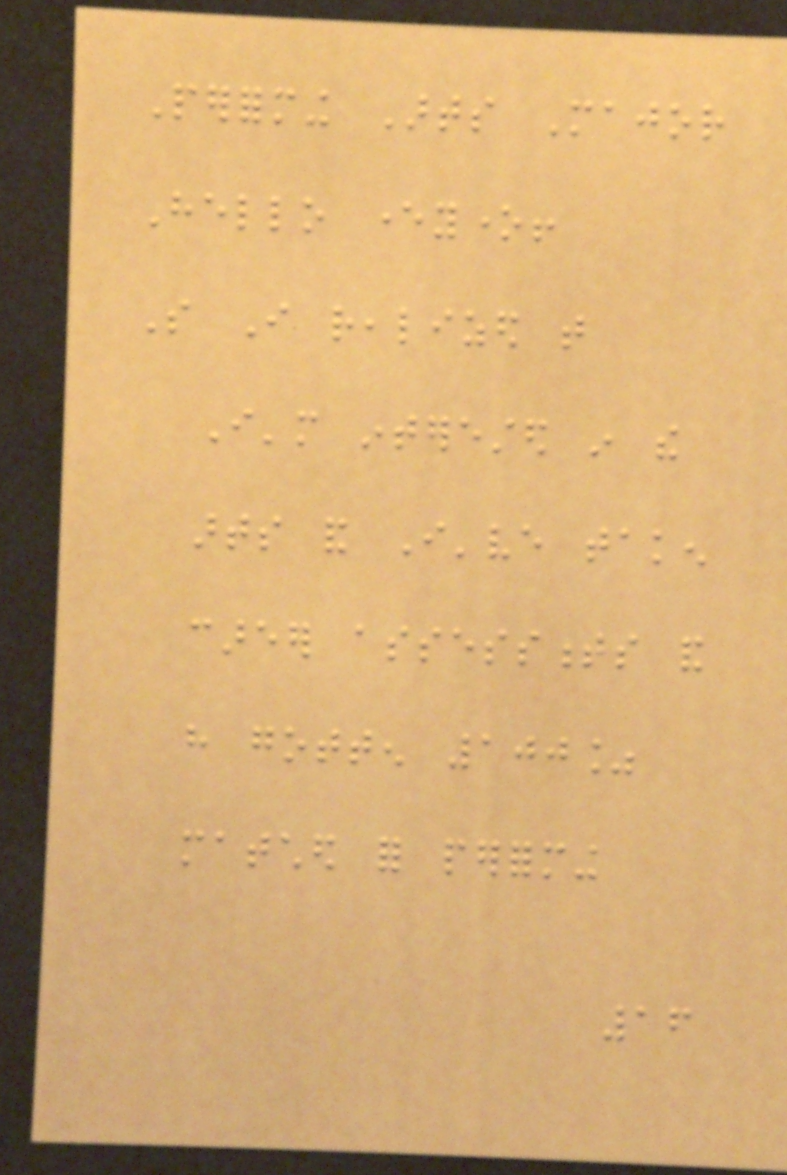Performing Arts Major
Hello everyone!
So I realized that
I'm interested in the
arts and I've taken
career assessments and
have gotten 100%
matched for performing
16
